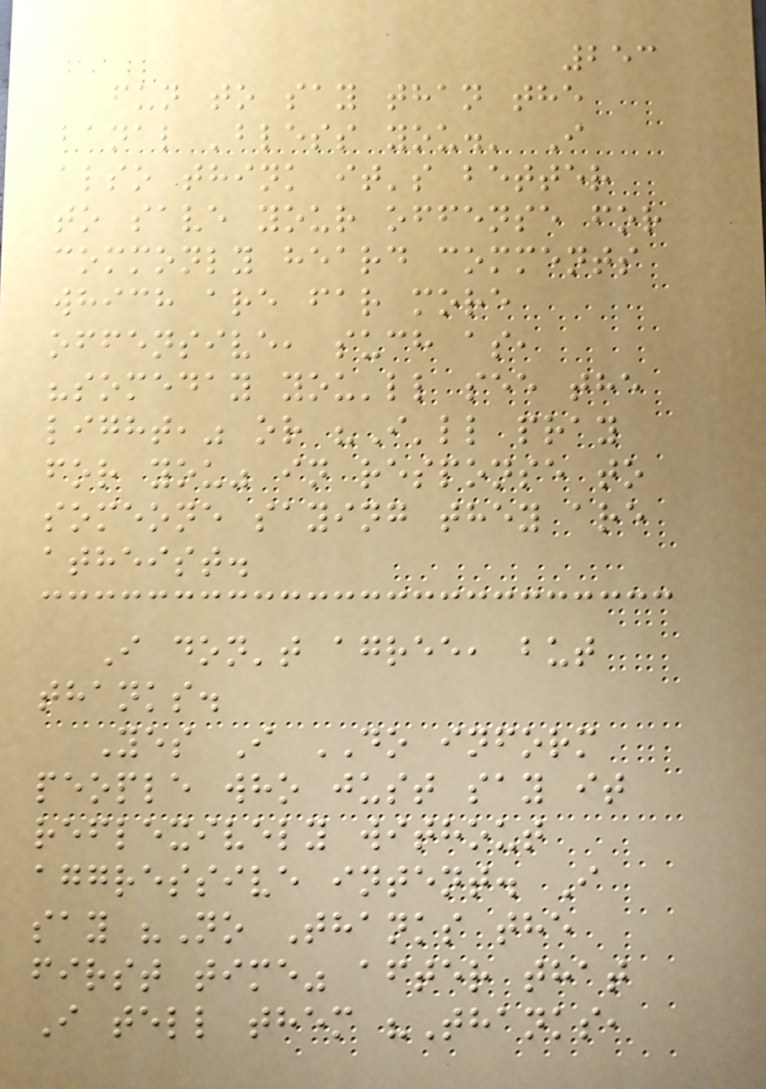253
fun to say than the
banal 'bless you.' I
also think it's better
to save your offense for
commonly heard comments
which are far more
offensive, such as,
"someday you'll see the
light," or "I'll pray
for you" in response to
someone saying they are
atheist.
I don't agree, but
thanks.
Yes I DO inform
people who just say it
reflexively without
aggressive intent. I
say "No Thanks the
first time" after that
I tell them "Thanks,
